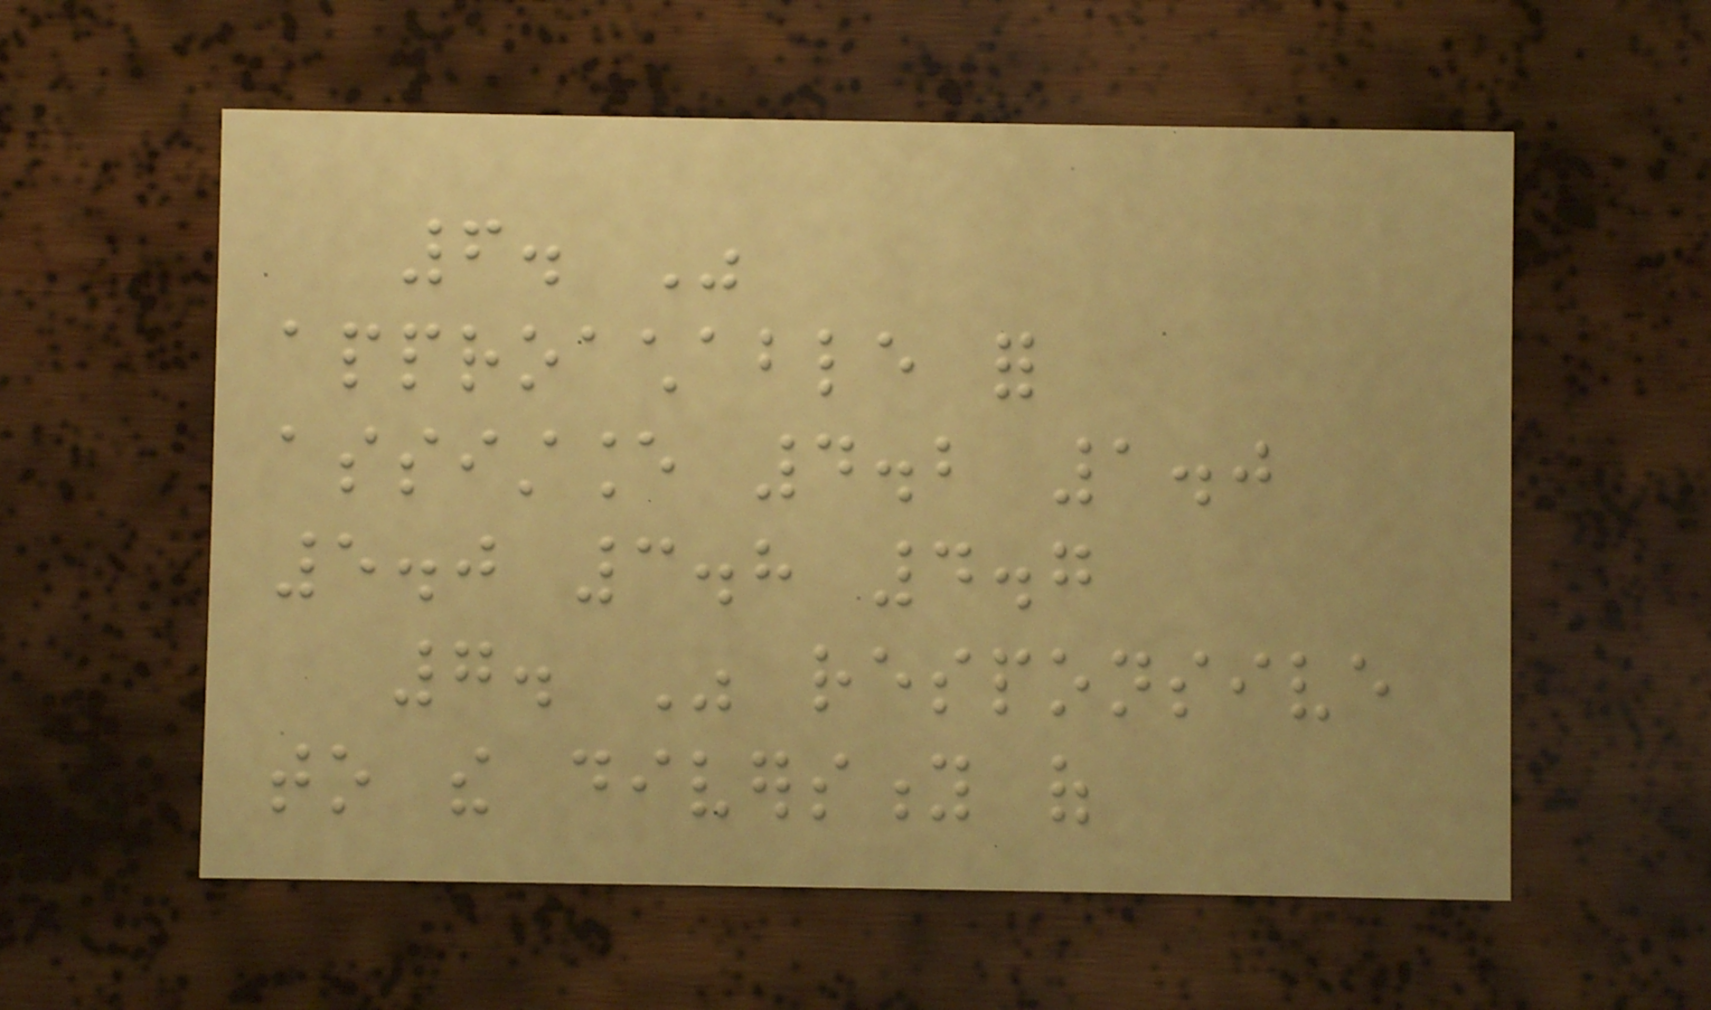6. Was
approachable for
assistance 4.2 1.0
5.0 3.8 4.7
7. Was responsive
to the diversity of
